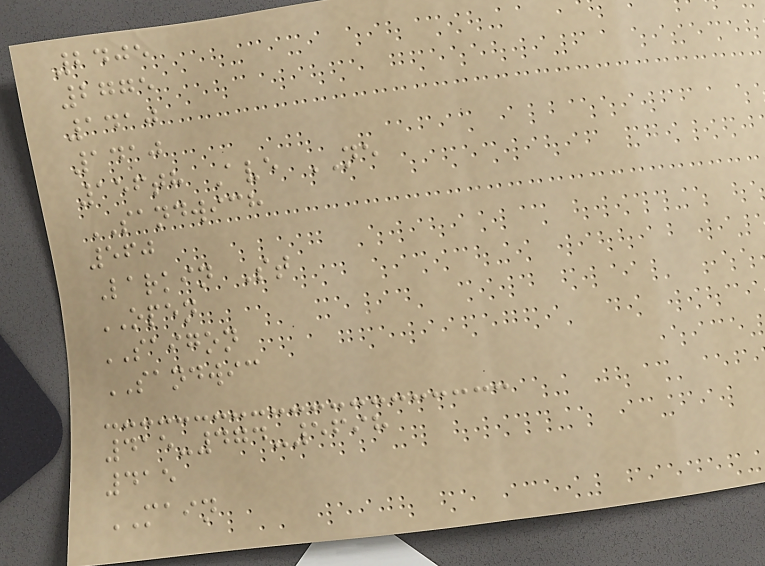2405
2775
1410
1410
156th Ave NE
SANDWICH
560
Larkin St
OPEN
SAIGON
SANDWIC
415-474-5698
415
MAIN
